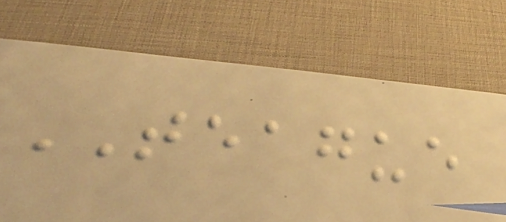TEAGUE
